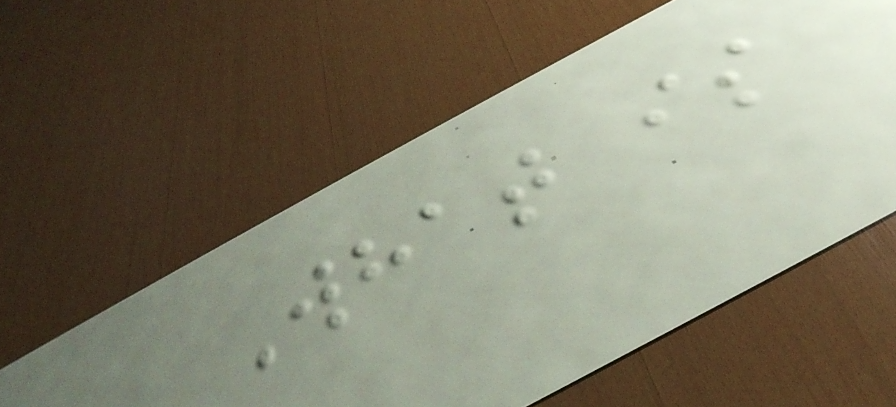What is
